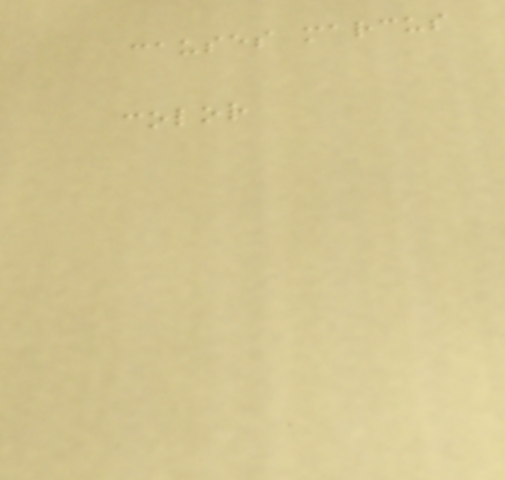causes marcus
color
